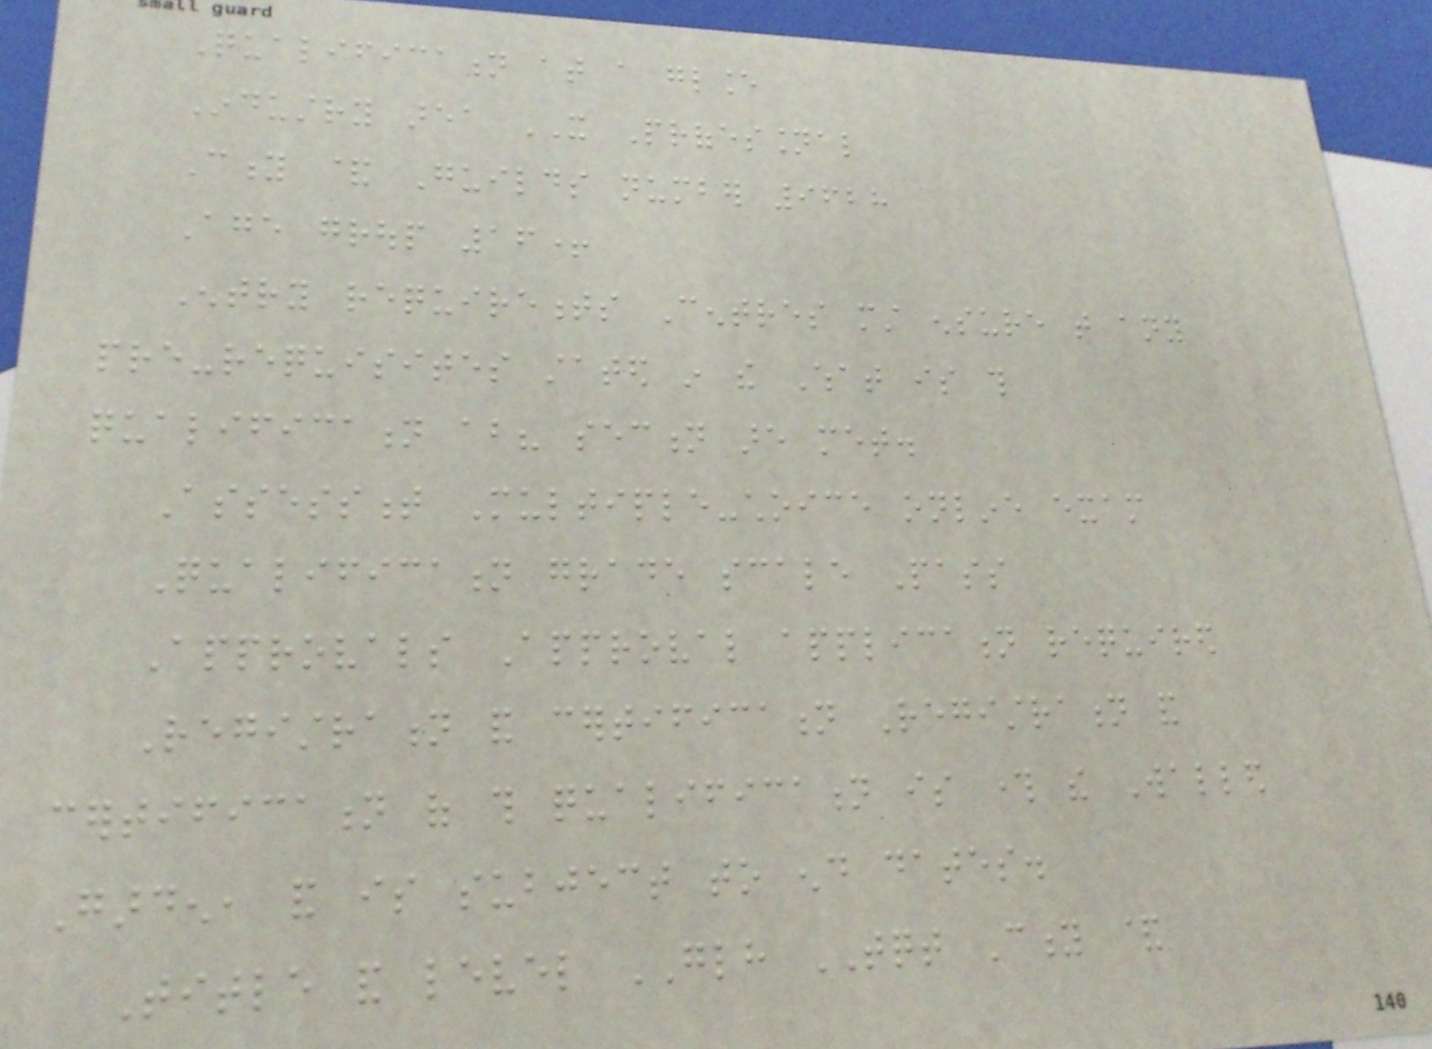Qualification at a glance
Industry area IT Professional
City & Guilds number 9628
Age group 16+
Entry requirements Centres must ensure that any
pre-requisites stated in the What is this
qualification about? section are met.
Assessment Multiple-choice online exam
Qualification grade scale Pass
Approvals Approval application required
Registration and certification Registration and
certification of this qualification is through the Walled
Garden, and is subject to end dates.
Title and level GLH TQT City &
